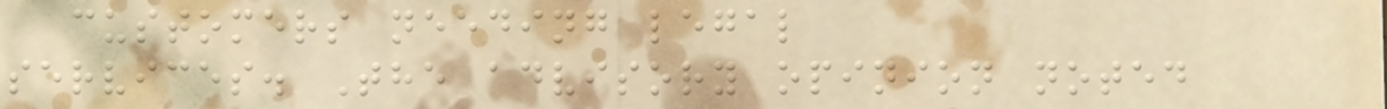customers needing legal
services. The advisory opinion noted
